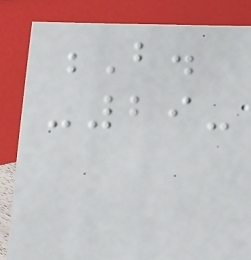B.
-29-
